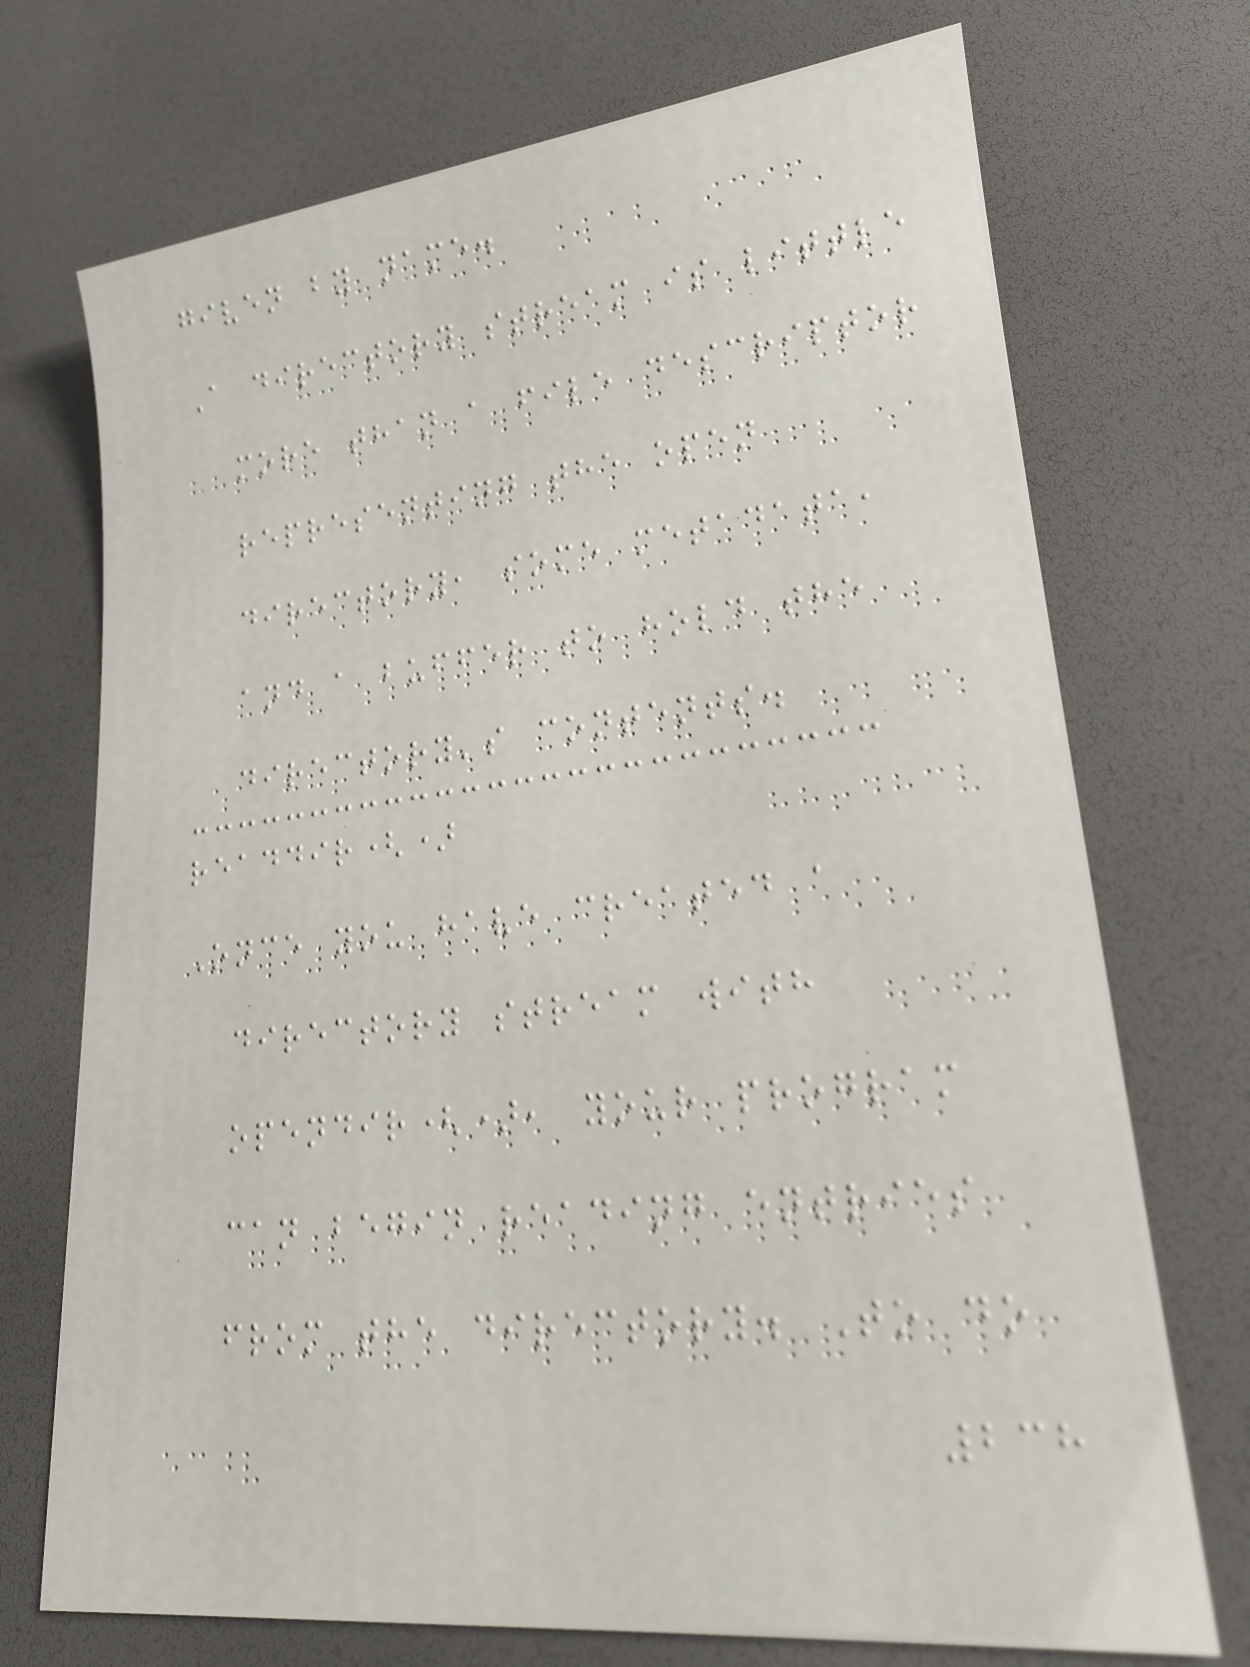given by name.
A directory stream is little
more than a file descriptor
representing the open
directory, some metadata,
and a buffer to hold the
directory's contents.
readdir()
Once you have created a
directory stream with
opendir(), your program
can begin reading entries
from the directory. To do
238
